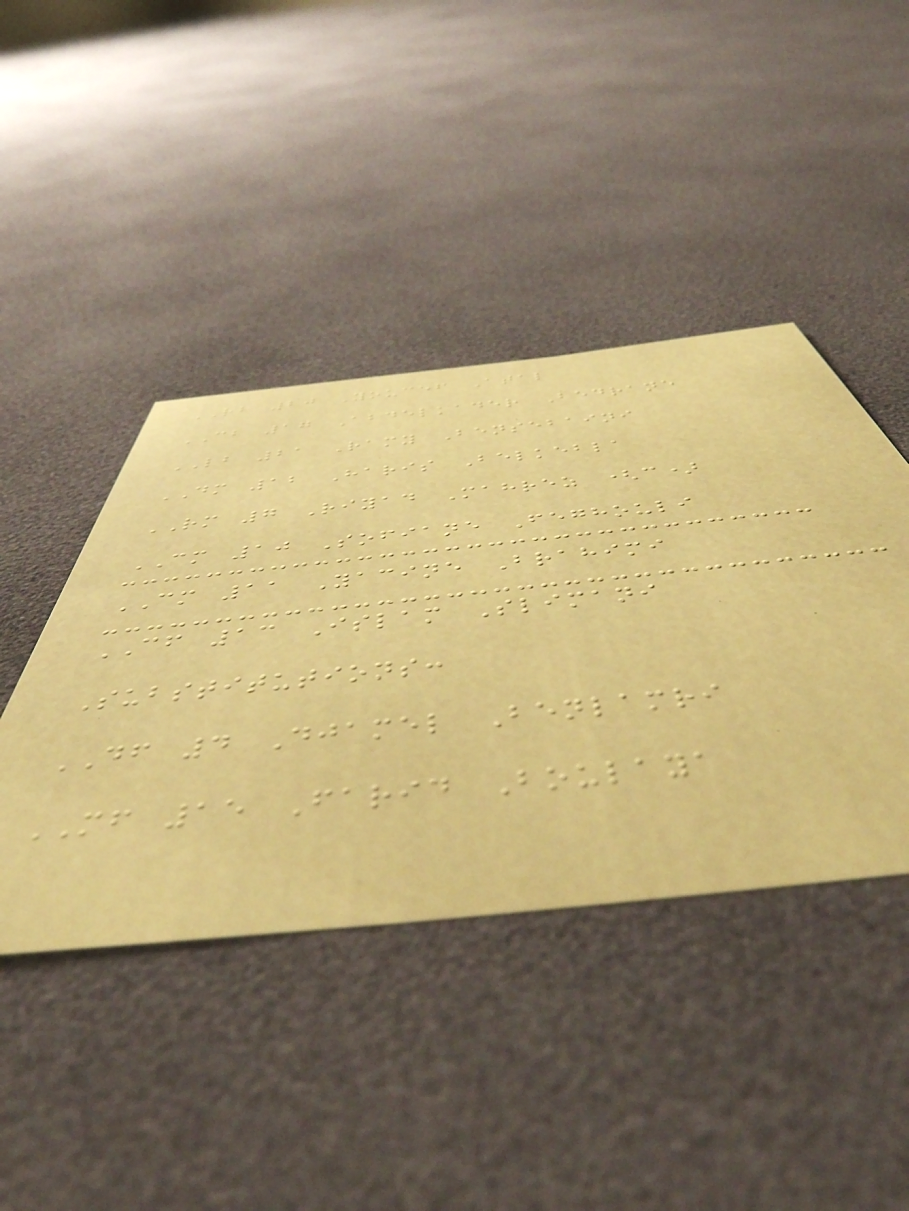RB 20 Youcef Atal
CB 17 Abdelkader Bedrane
LB 21 Ramy Bensebaini
DM 12 Haris Belkebla
RM 7 Riyad Mahrez (c)
CM 10 Sofiane Feghouli
CM 11 Yacine Brahimi
CF 13 Islam Slimani
Substitutions:
DF 4 Djamel Benlamri
MF 15 Farid Boulaya
